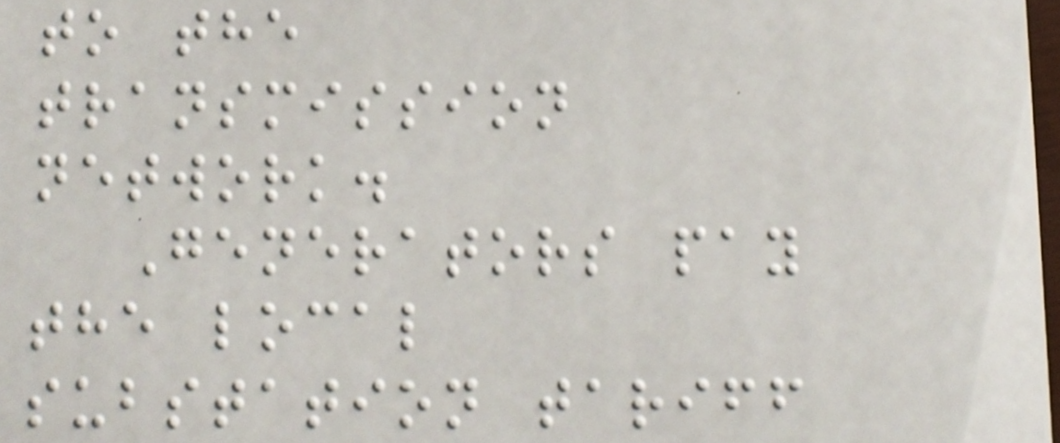to the
transmission
network.
Generators pay
the local
substation tariff
